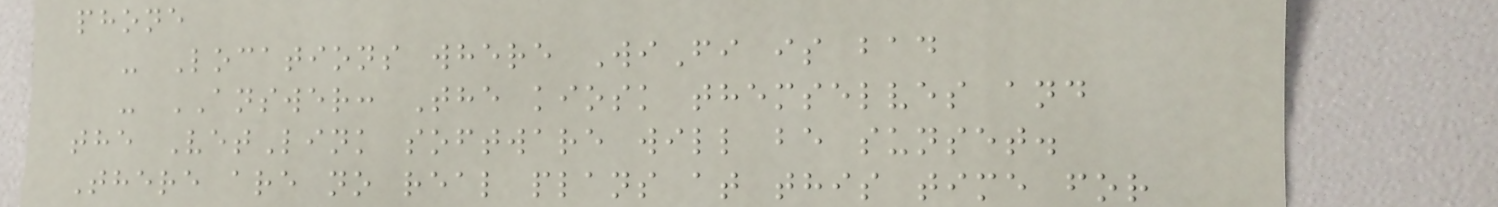phone
- Locations where WiFi is bad
- ANSWER: The kiosk themselves and
the VetLink software will be sunset.
There are no real plans at this time for
